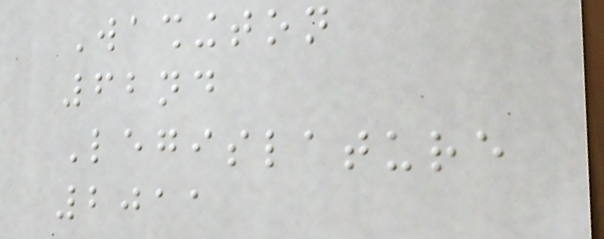Washington
62nd
Legislature
2011
